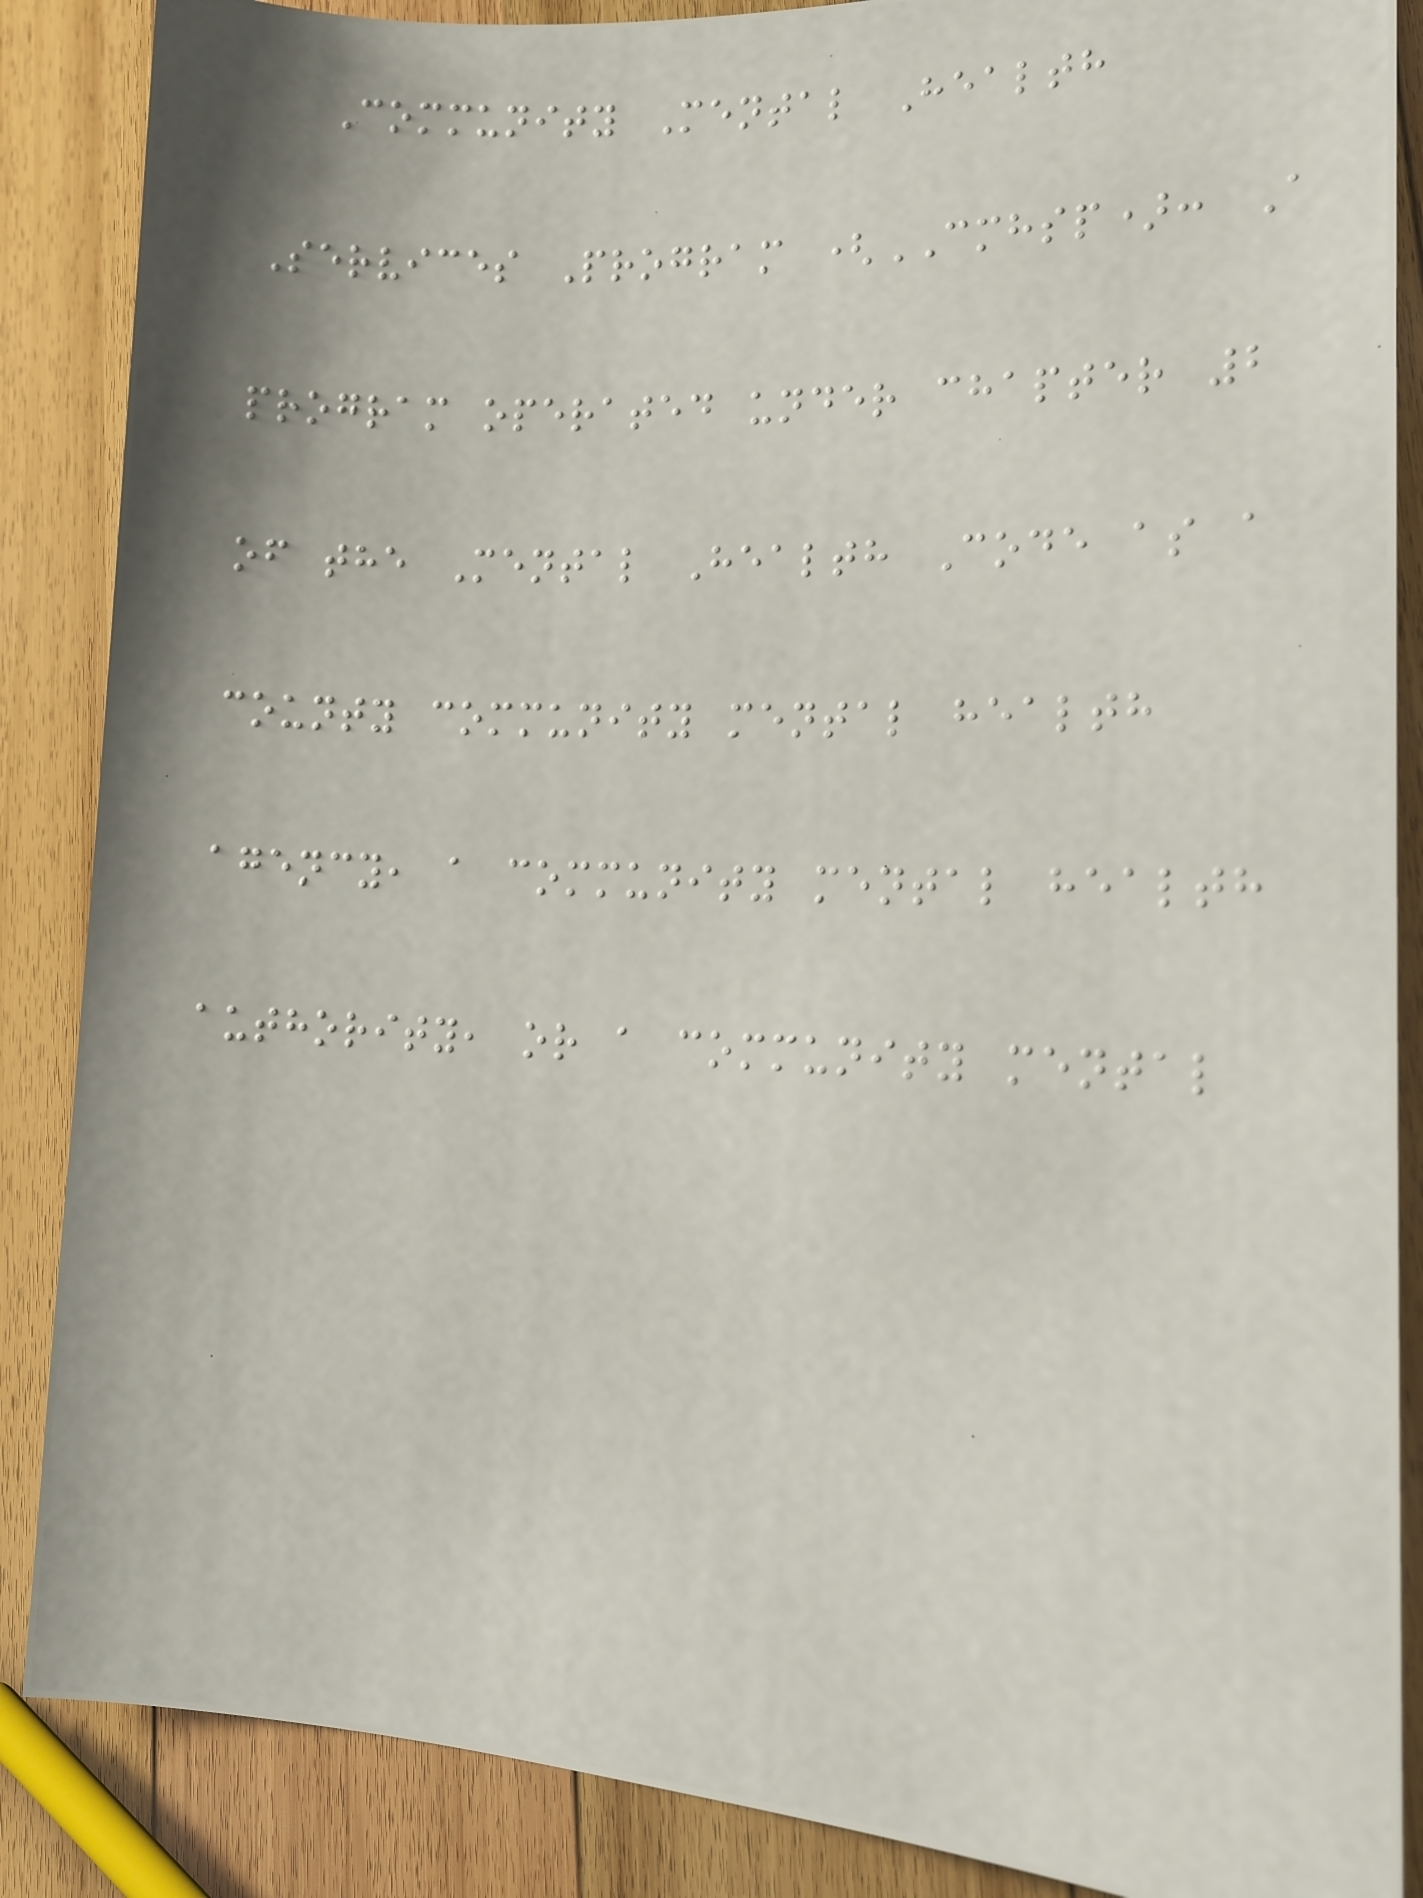Community Mental Health
Services Program (CMHSP): A
program operated under chapter 2
of the Mental Health Code as a
county community mental health
agency, a community mental health
authority, or a community mental
